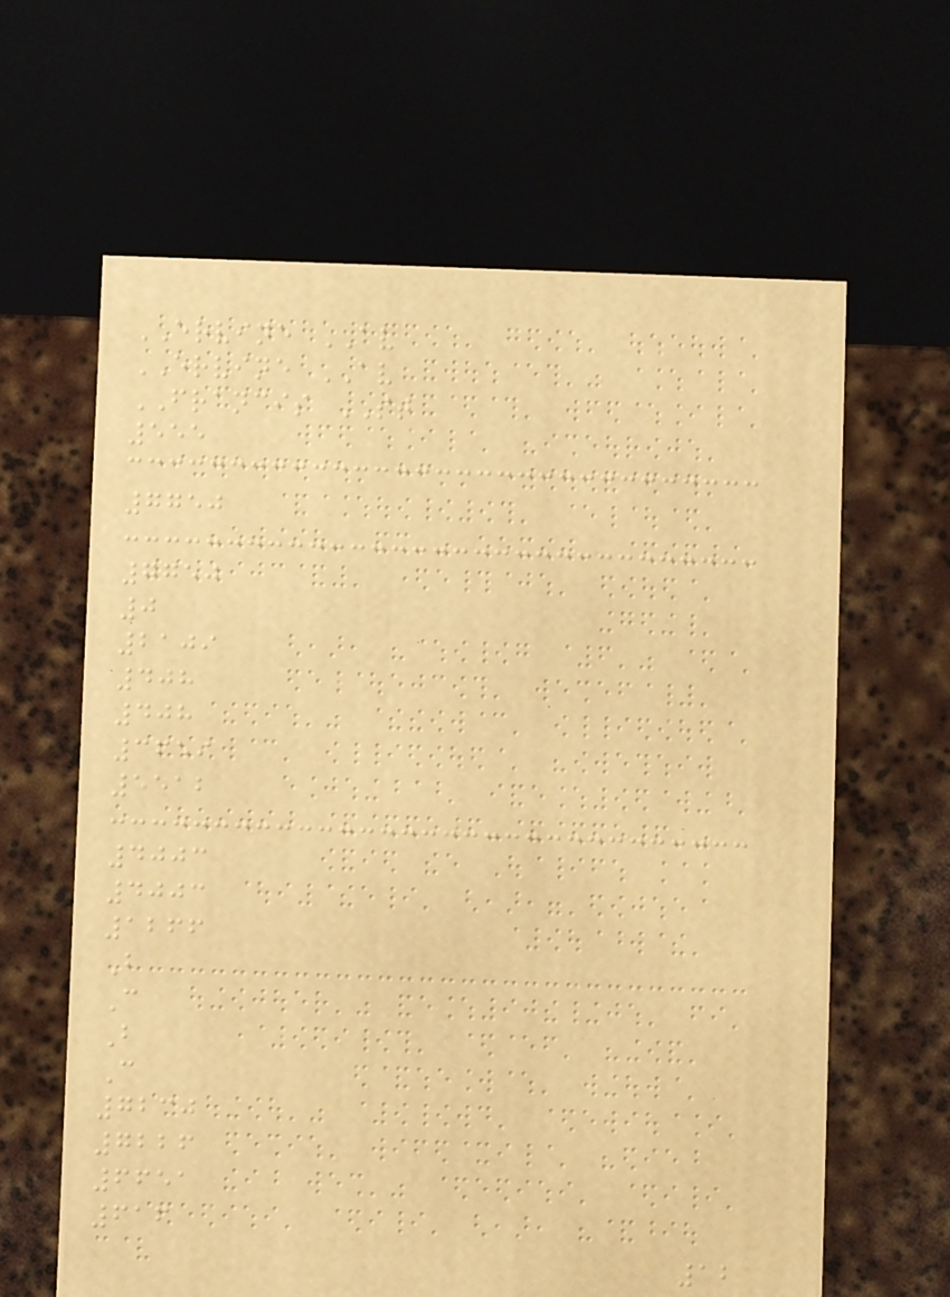ERVINE AV
ERVINE AV
FRANCIS ST
555
7750
7750
0
2109
408
408
3659
5512
4003
4003
1266
B
C
B
C
7230
7226
6651
616
12
